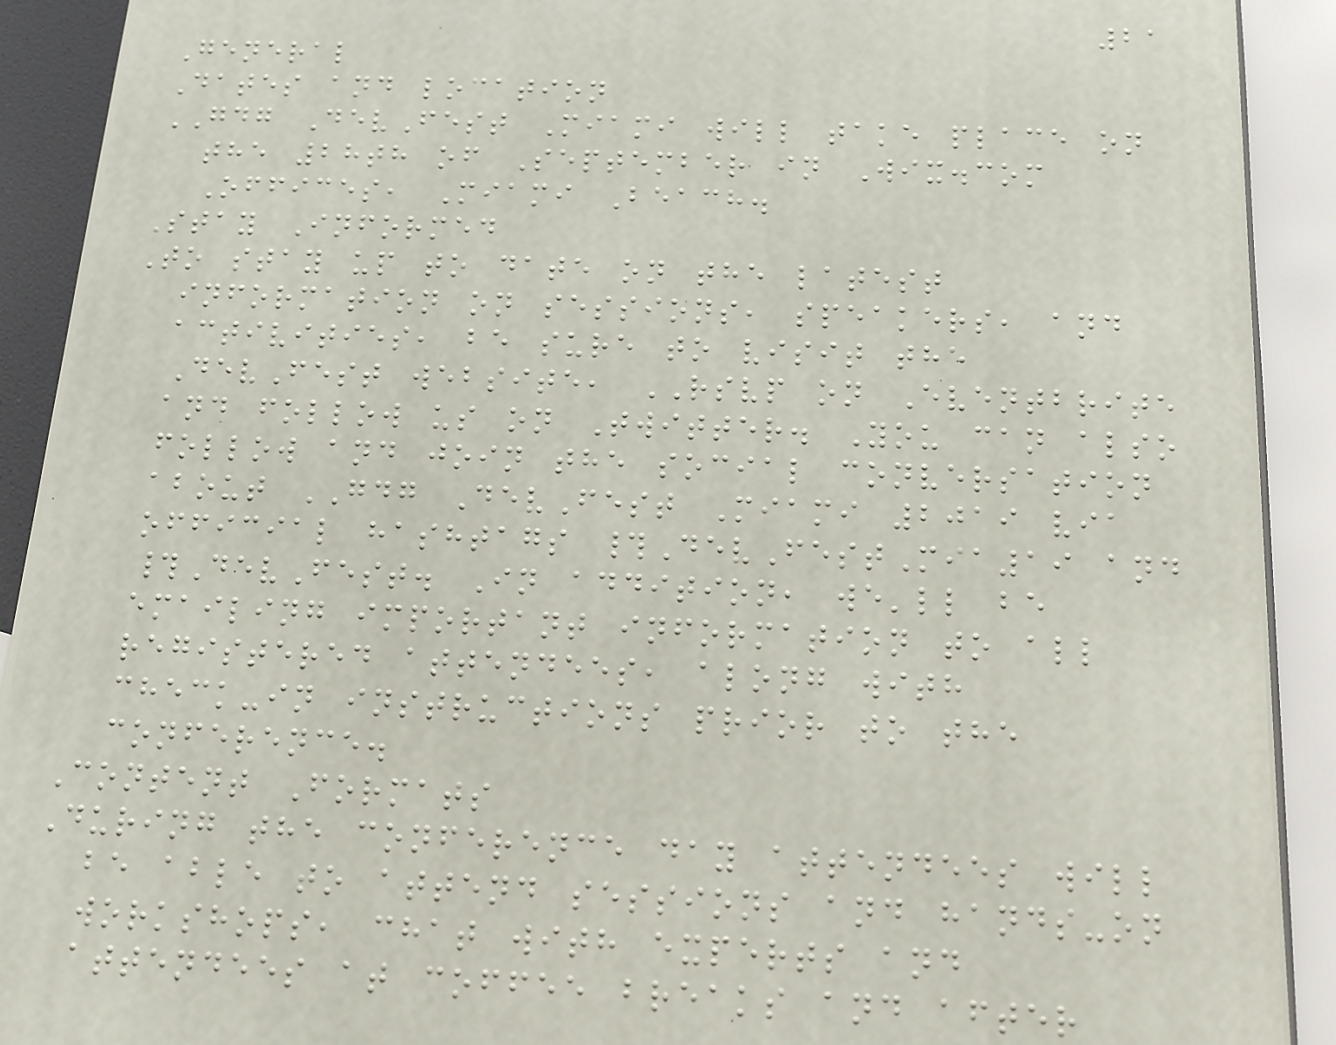21
General
Dates and location
GDG DevFest Miami will take place on
the 28th of September in Wix.com
Offices, Miami Beach.
Stay Informed
To stay up to date on the latest
information on sessions, speakers, and
activities, be sure to visit the
DevFest website, RSVP on Eventbrite
and follow us on Twitter. You can also
follow and join the social conversation
about GDG DevFest Miami 2019 via
official hashtags #DevFestMia19 and
#DevFest. In addition, we'll be
emailing important information to all
registered attendees, along with
check-in instructions prior to the
conference.
Content Formats
During the conference day attendees will
be able to attend sessions and hands-on
workshops, chat with experts and
attendees at coffee breaks and after
